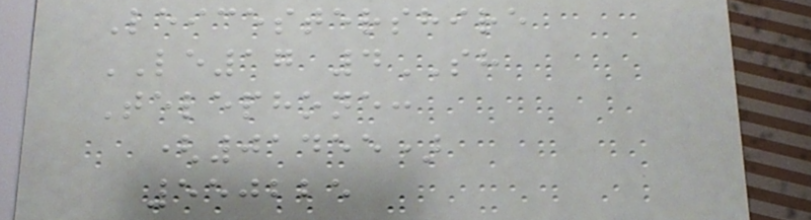Leicestershire
LE17 4SH
Telephone:
(01455)
550225
